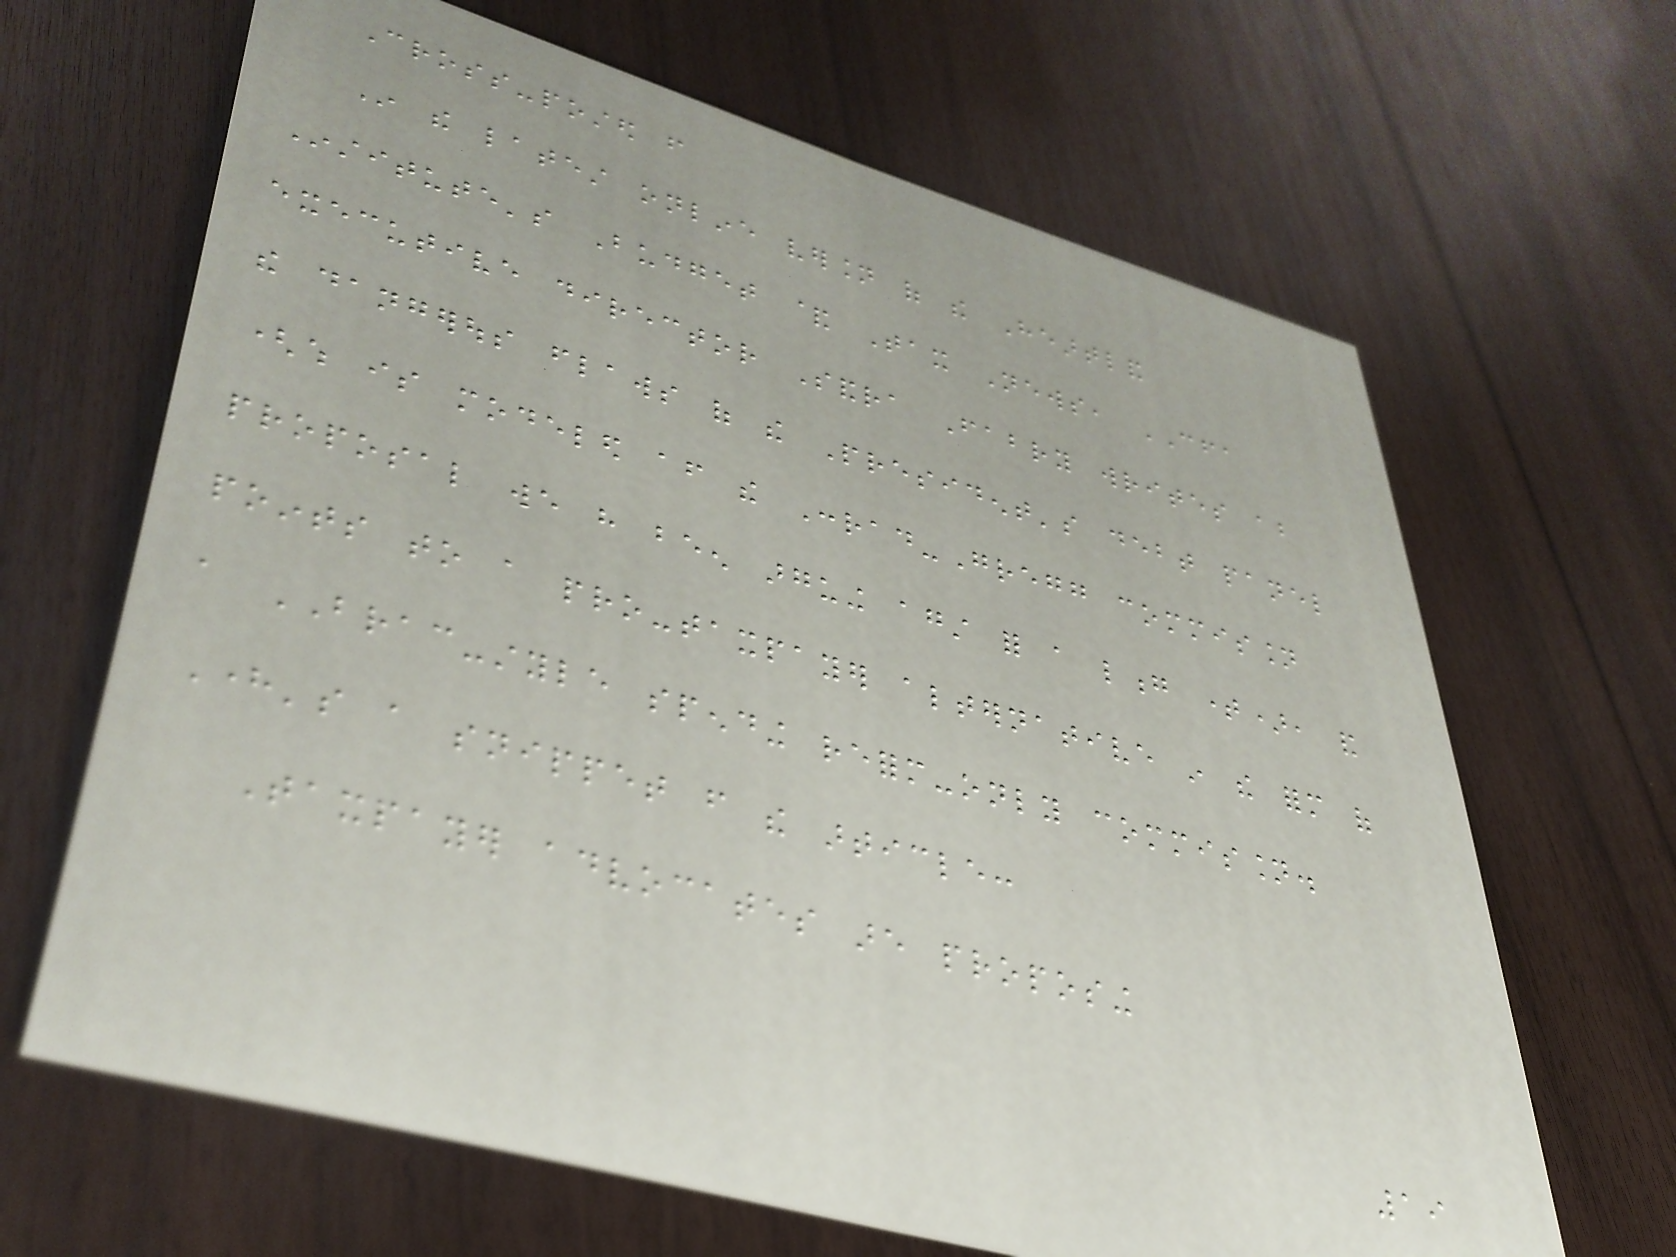Cross-posted from
In the latest online version of the Heartland
Institute's Budget & Tax News, CFA
executive director Sandra Fabry writes about
the dangerous flaws of the President's debt panel
(which is modeled after the Conrad-Gregg commission
proposal we have been arguing against for a long time), and
points to a pro-taxpayer alternative in the form of
a BRAC-style spending reform-only commission.
Here's a snippet from the article:
Taxpayer advocates are proposing
19
